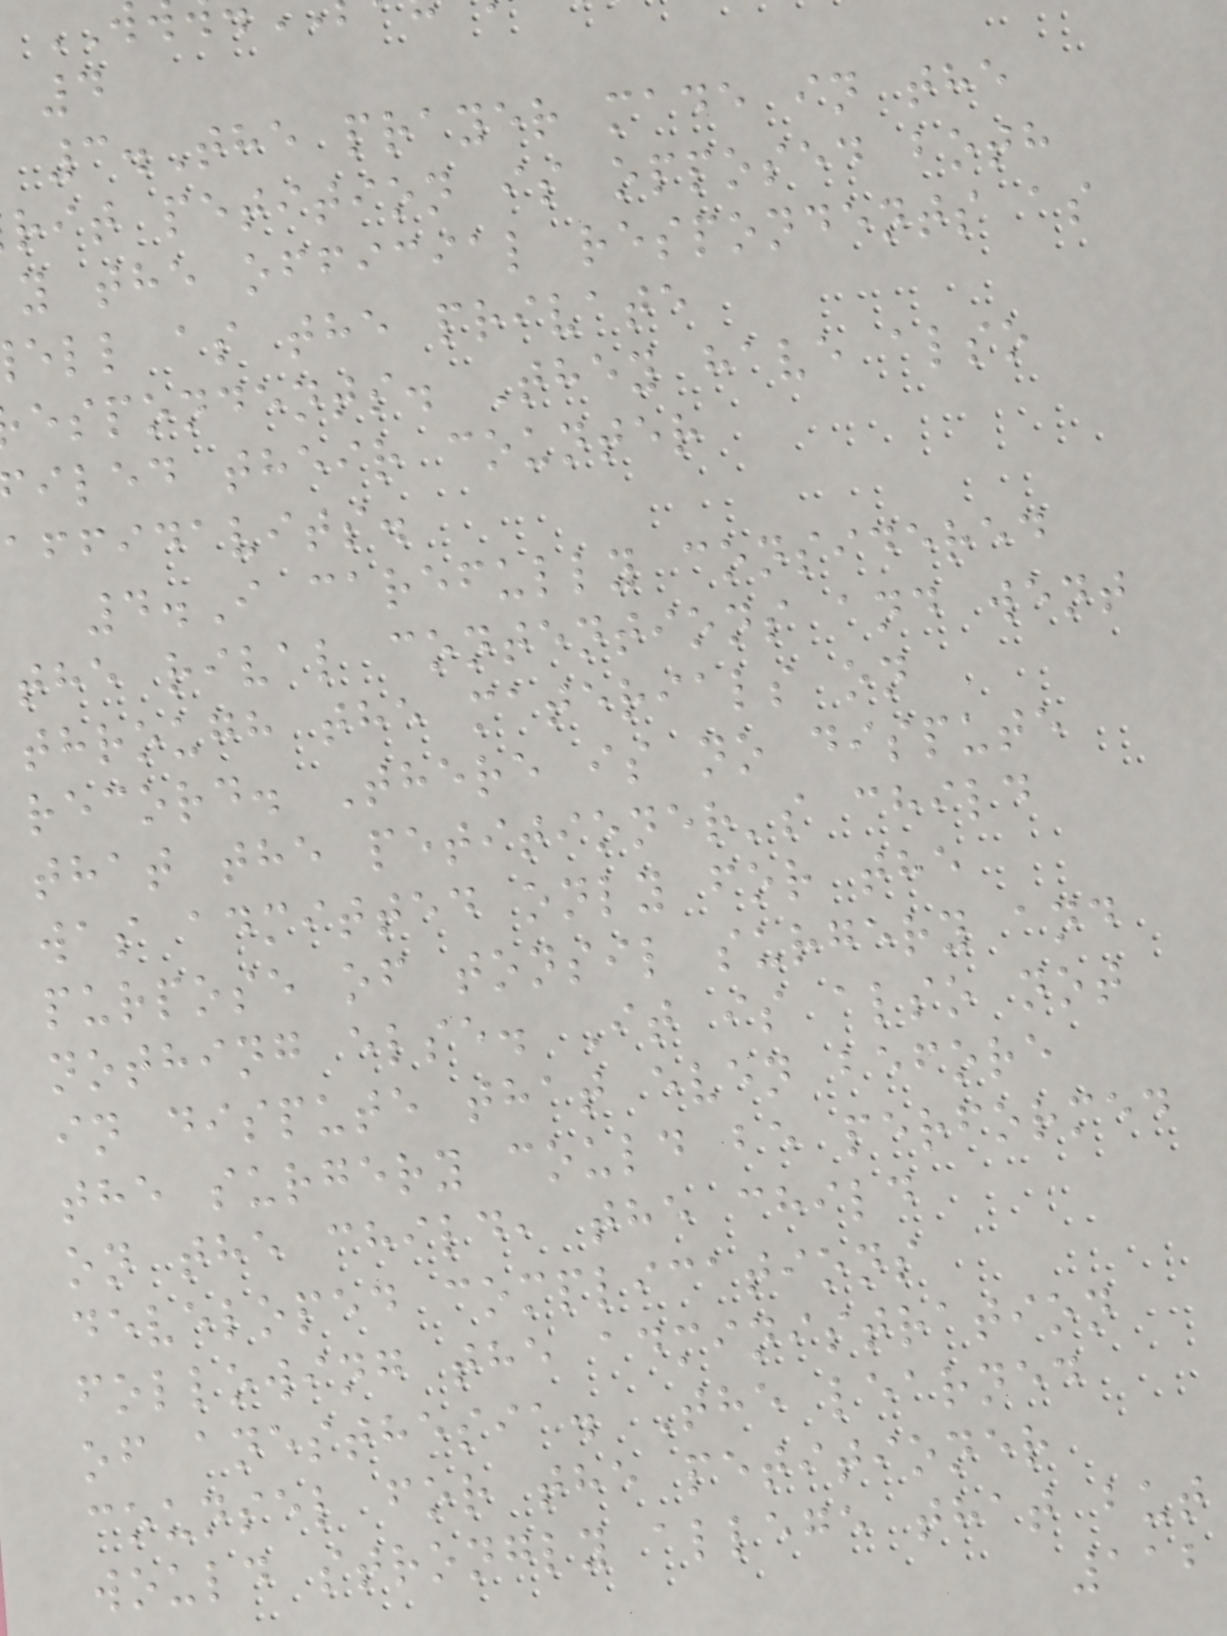4
3.The prayer made in the
rit petition is opposed both
y the official respondents as
ell as the private
espondents. They have also
iled their counter
affidavits.
4.I carefully considered
the rival contentions and went
through the materials on
record. There is no dispute
that the petitioner's child
was admitted only for the
purpose of tonsil surgery and
nothing else. It is also not
in dispute that even before
the surgery could be performed
on the child, the child
developed complications
following the administration
of anesthesia. The learned
counsel for the petitioner
would strongly allege that but
112
